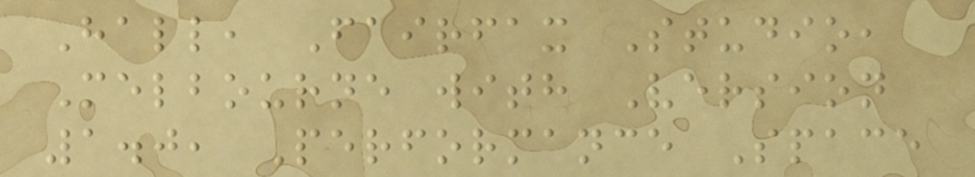Hall, Fairfax Studio,
Melbourne with Version
1.0, Performance Space
